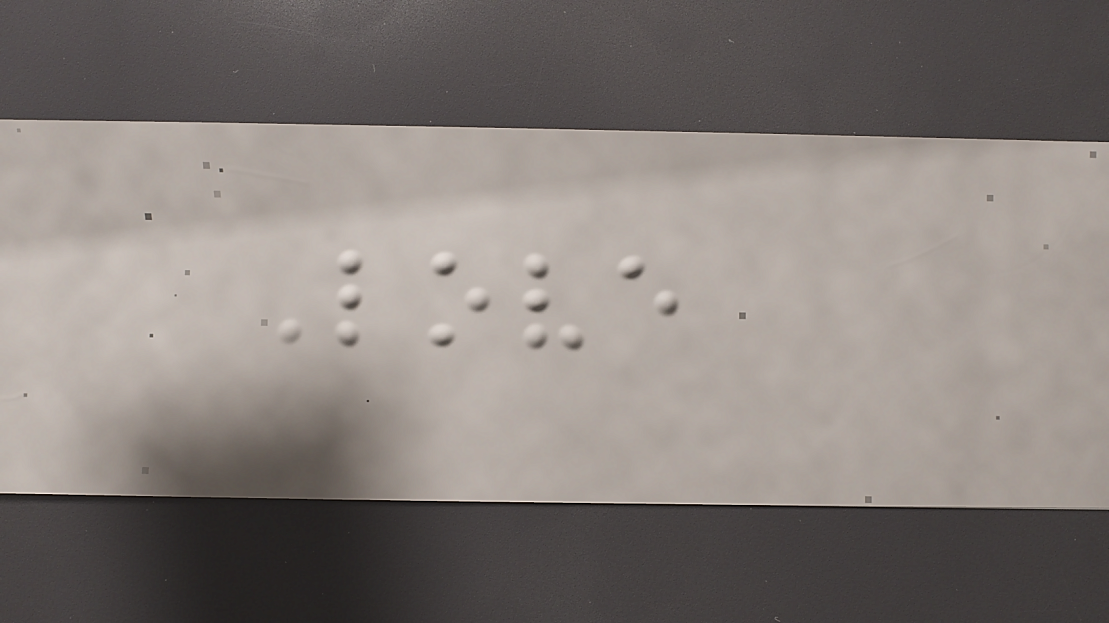Love
